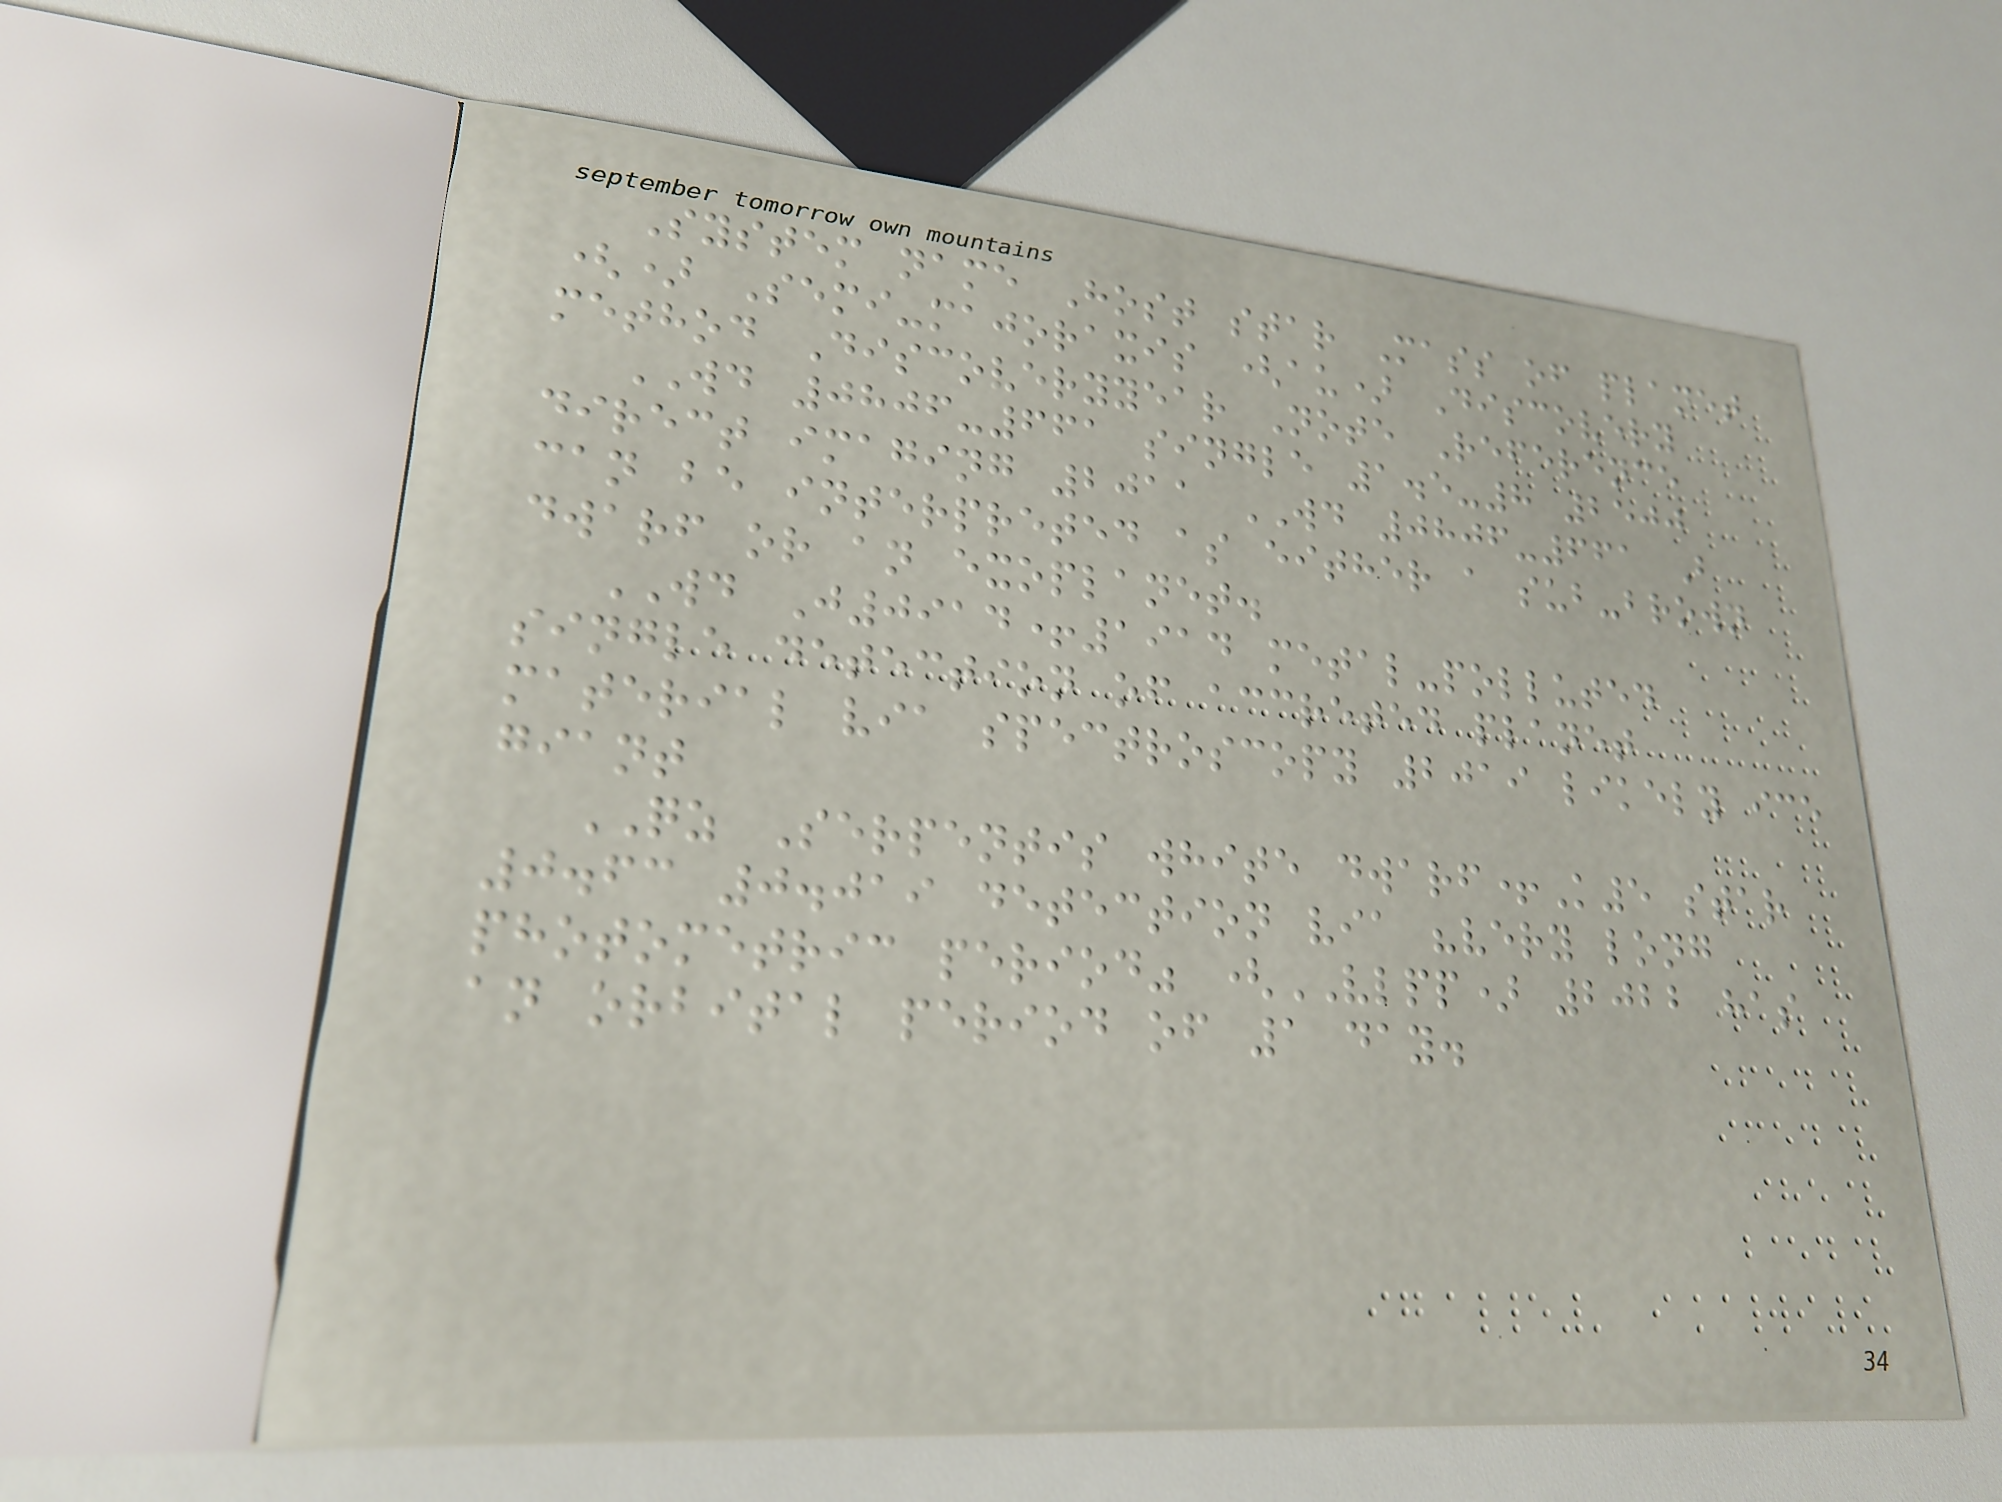System name Host star Mass of planet
() Semi-majoraxis (au) Discovery
method Discoveryyear Note Reference
WD 0806-661 single 1.5-8 2500
direct imaging 2011 WD 0806-661 B
can be interpreted as either a sub-brown
dwarf or an exoplanet.
WD J0914+1914 metal-polluted
single detection of accreted planet
material via spectroscopy 2019 likely ice
giant
QZ Serpentis white dwarf+K5 star
0.63 0.019 detection via "very long
photometric period" (VLPP) 2022 has
an orbital period of 1 day.
